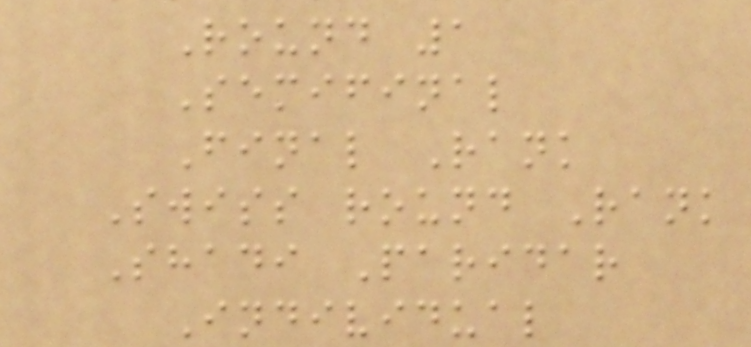Round 1
Semifinal
Final Rank
Swiss round Rank
Shadi Paridar
Individual
